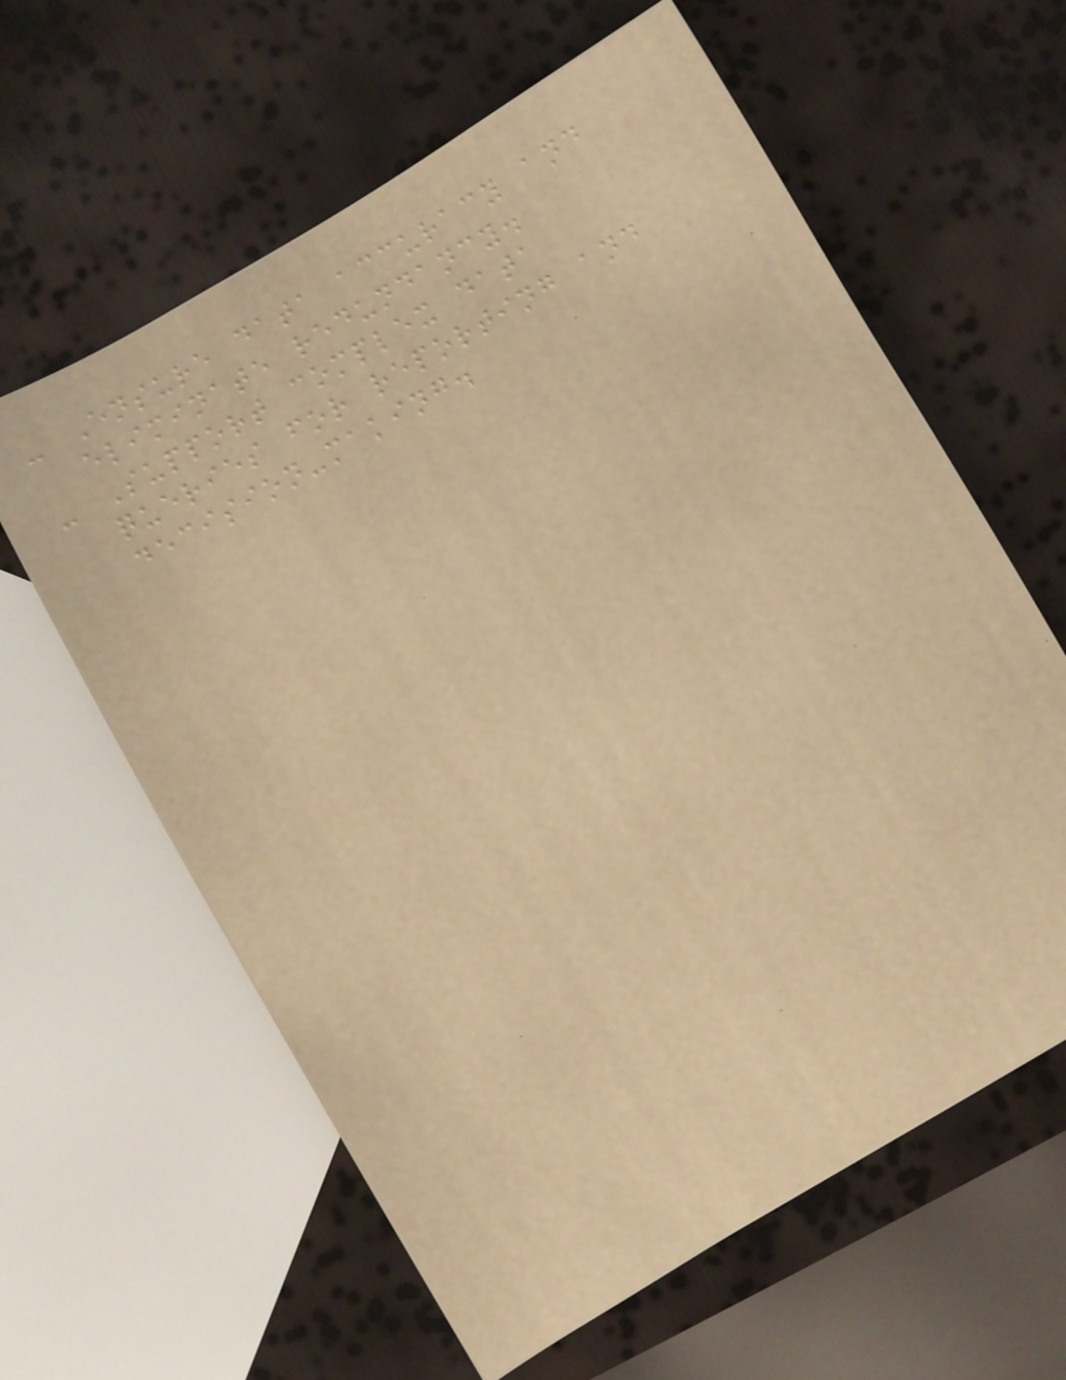- Ensure data accuracy and
eliminate redundancy.
- Support complex data
queries for reporting and
decision-making.
